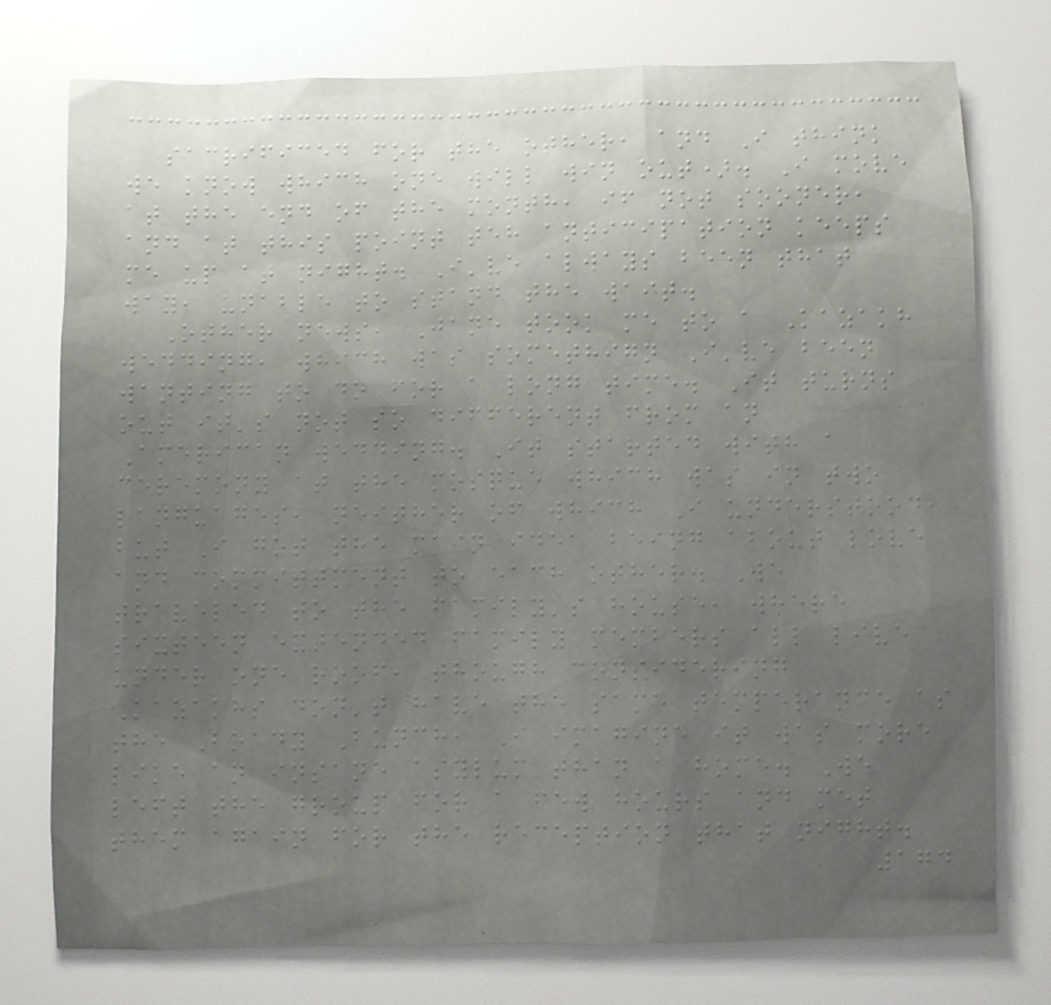sacrificed for the other, and I think
we know which one will win out). I move
at the end of the month, if not sooner,
and at this point teh anticipation keeps
me up at night. I've always been that
way, unable to stand the wait.
Other news, Jane took me to a Kazakh
wedding, which was somethign I've been
wanting to do for a long time. It turns
out it's not so different from an
American wedding. It started with a
ceremony at the mosque which was in two
languages, neither of which I understood,
but I got the main idea being about love
and committment to each other. We
traveled to the family's house, where
sixteen extended family members all live
under one roof, though considering
Kazakhs don't have the same temperance as
the Brady Bunch, I imagine it was more
like an insane asylum than a home. We
left the group for a few hours and met
them again for the reception that night.
174
